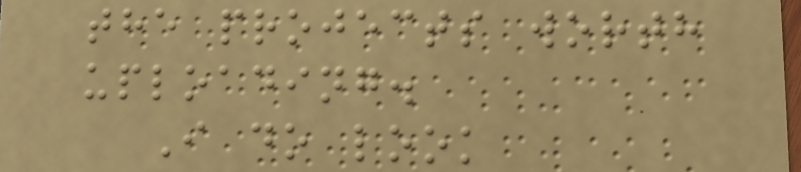the projects worth
uploading.
I do look
